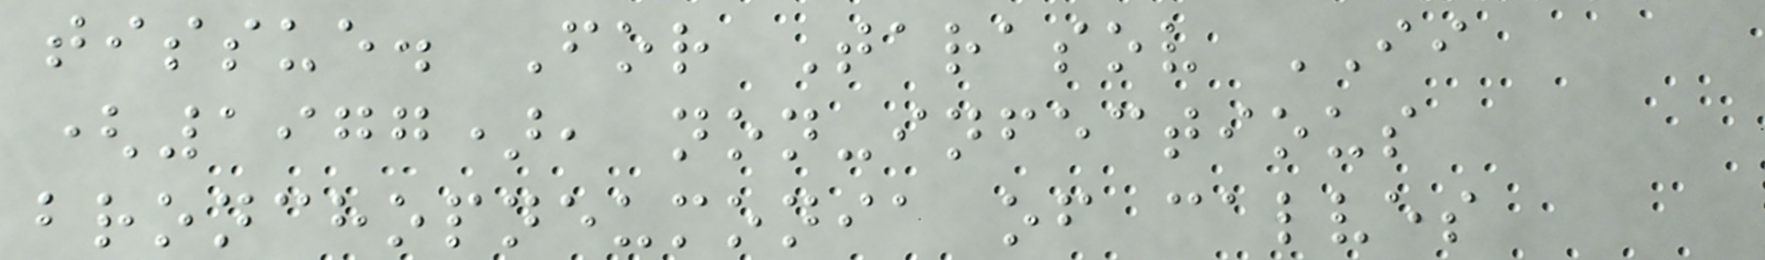tissue. For Tarasov II
(1977), non-infectious
bronchopneumonia of calves
